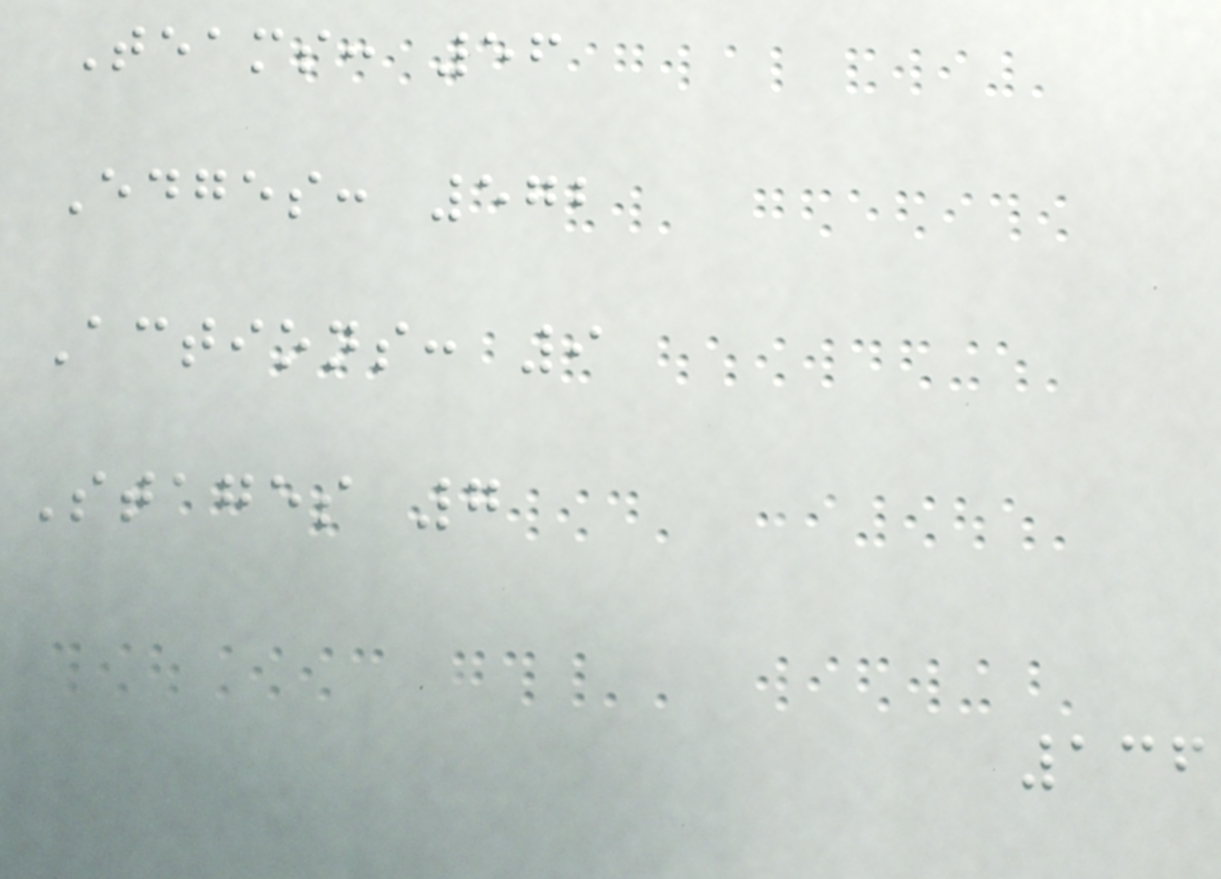Teams: 56
Edges: 572
Actions: 9
Stages 7
136
